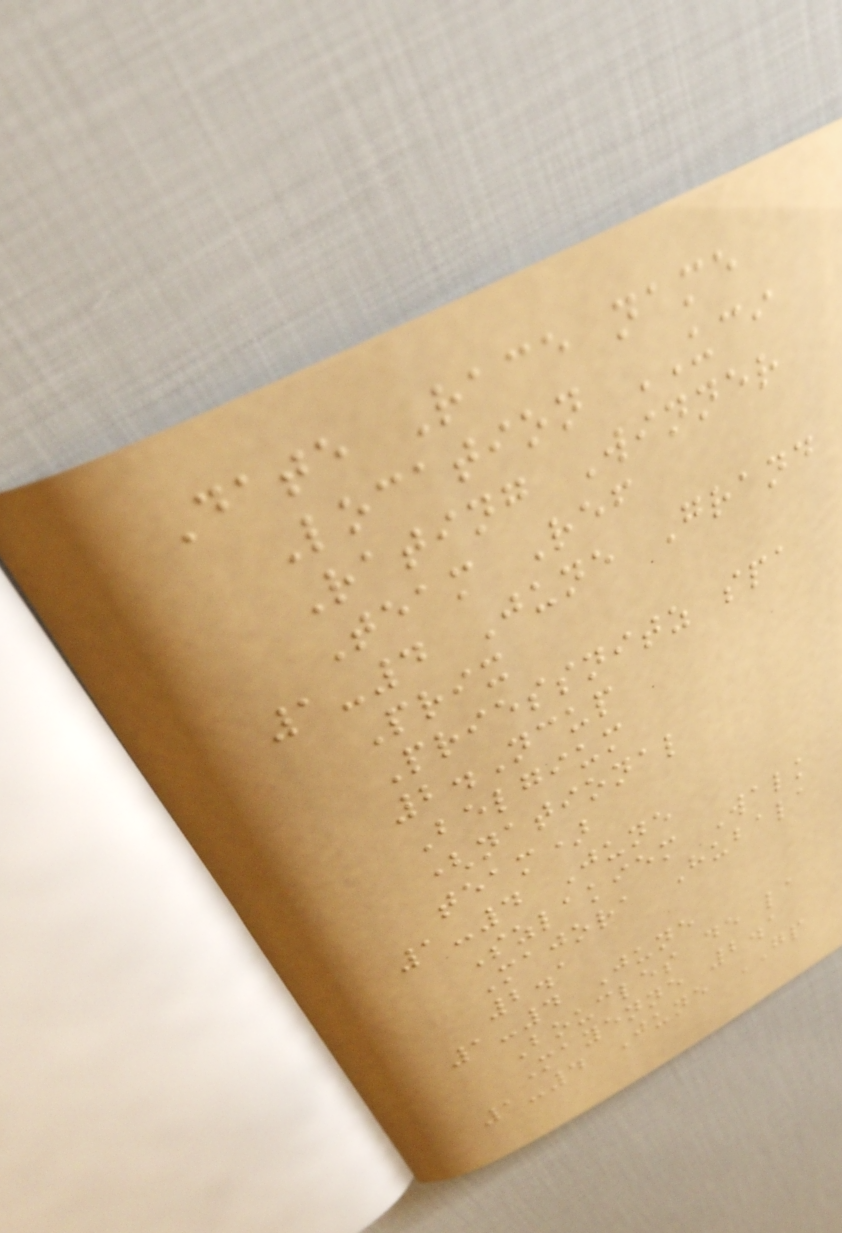Date Race name
Location UCI
Rating Winner
Team Ref
1-4 June Grand
Prix
Priessnitz spa
2.Ncup
Belgium
(national
team)
1-4 June
Szlakiem Walk
Majora Hubala
2.1
1-4 June
Boucles de la
Mayenne 2.1
1-4 June GP
